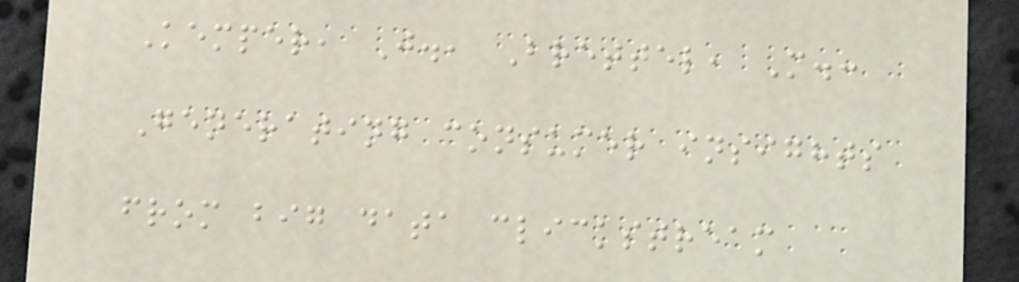Kemper, J., Brettel, M.:
Generating consumer insights
from big data clickstream
